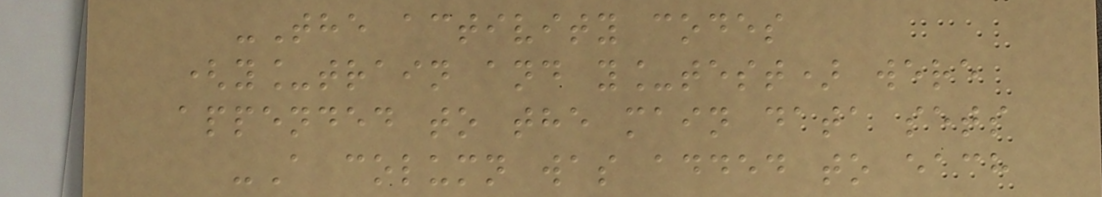-The activity codes
(y_train and y_test) were
appended to the main data sets
-A column was added to each
